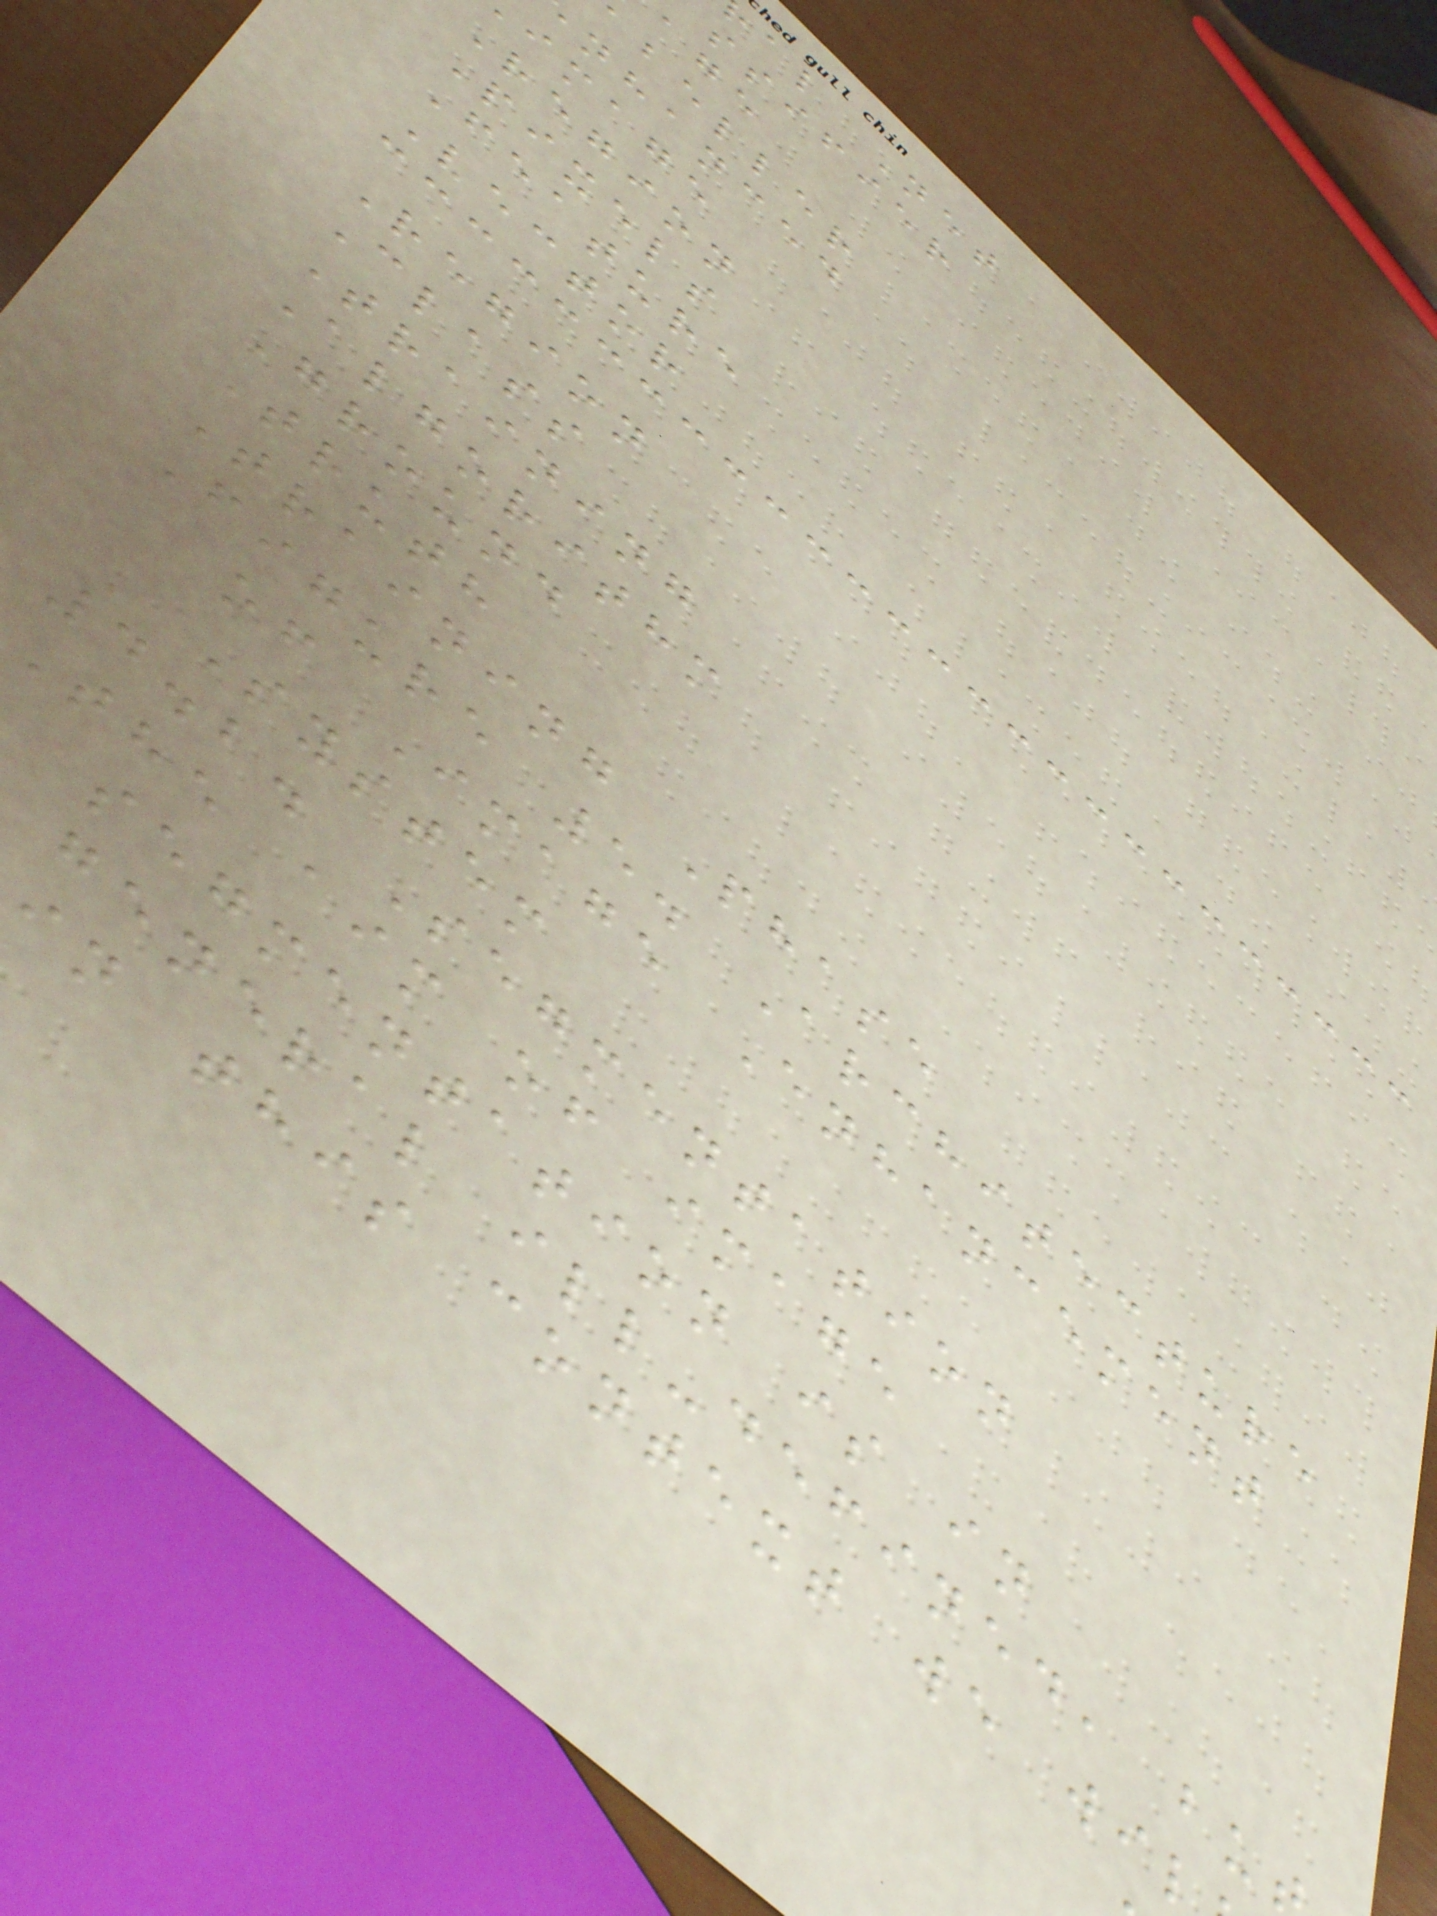al Net
ssifier
abeller
nhanced
image
Region
Pixels
Feature
Vector
Region
Class
Training
Algorithm
Ground
Truth
Training Phase
Figure 5. Architecture
of Image Enhancement
System
4.2. Segmentation
The aim of image
segmentation is in
general ill-defined, bu
in this context we wi
